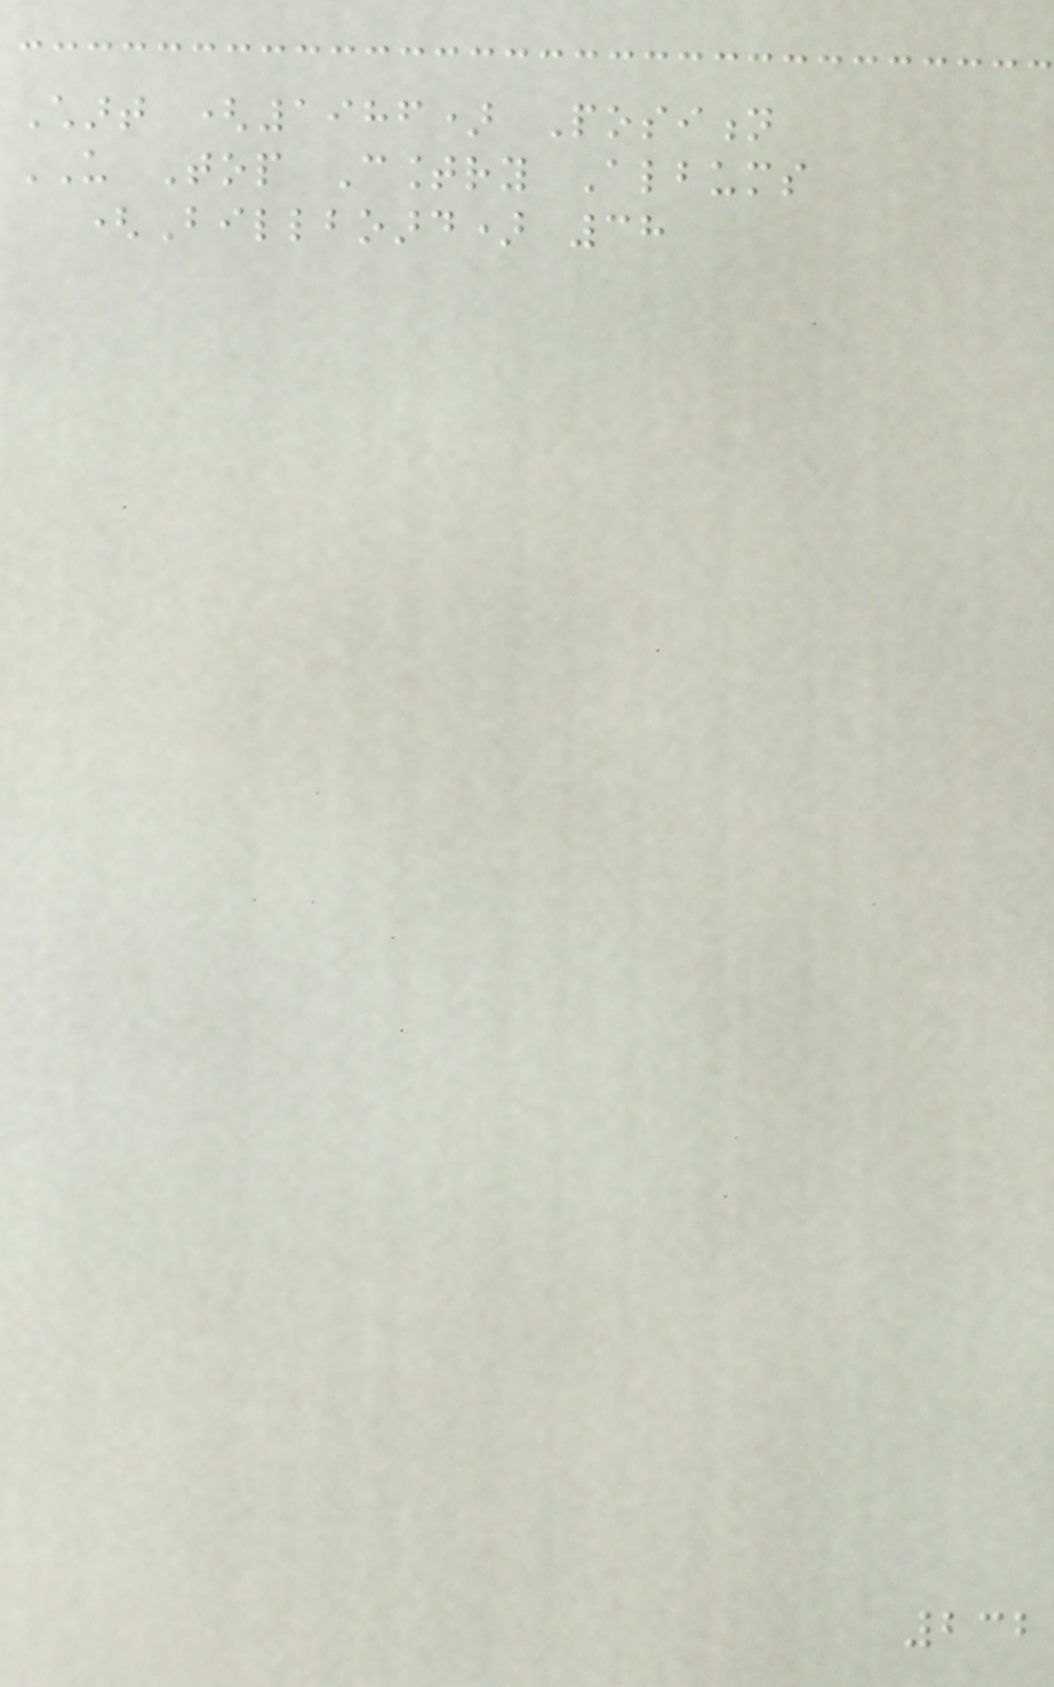Chart (1986) Position
US Top Country Albums
(Billboard) 38
232
